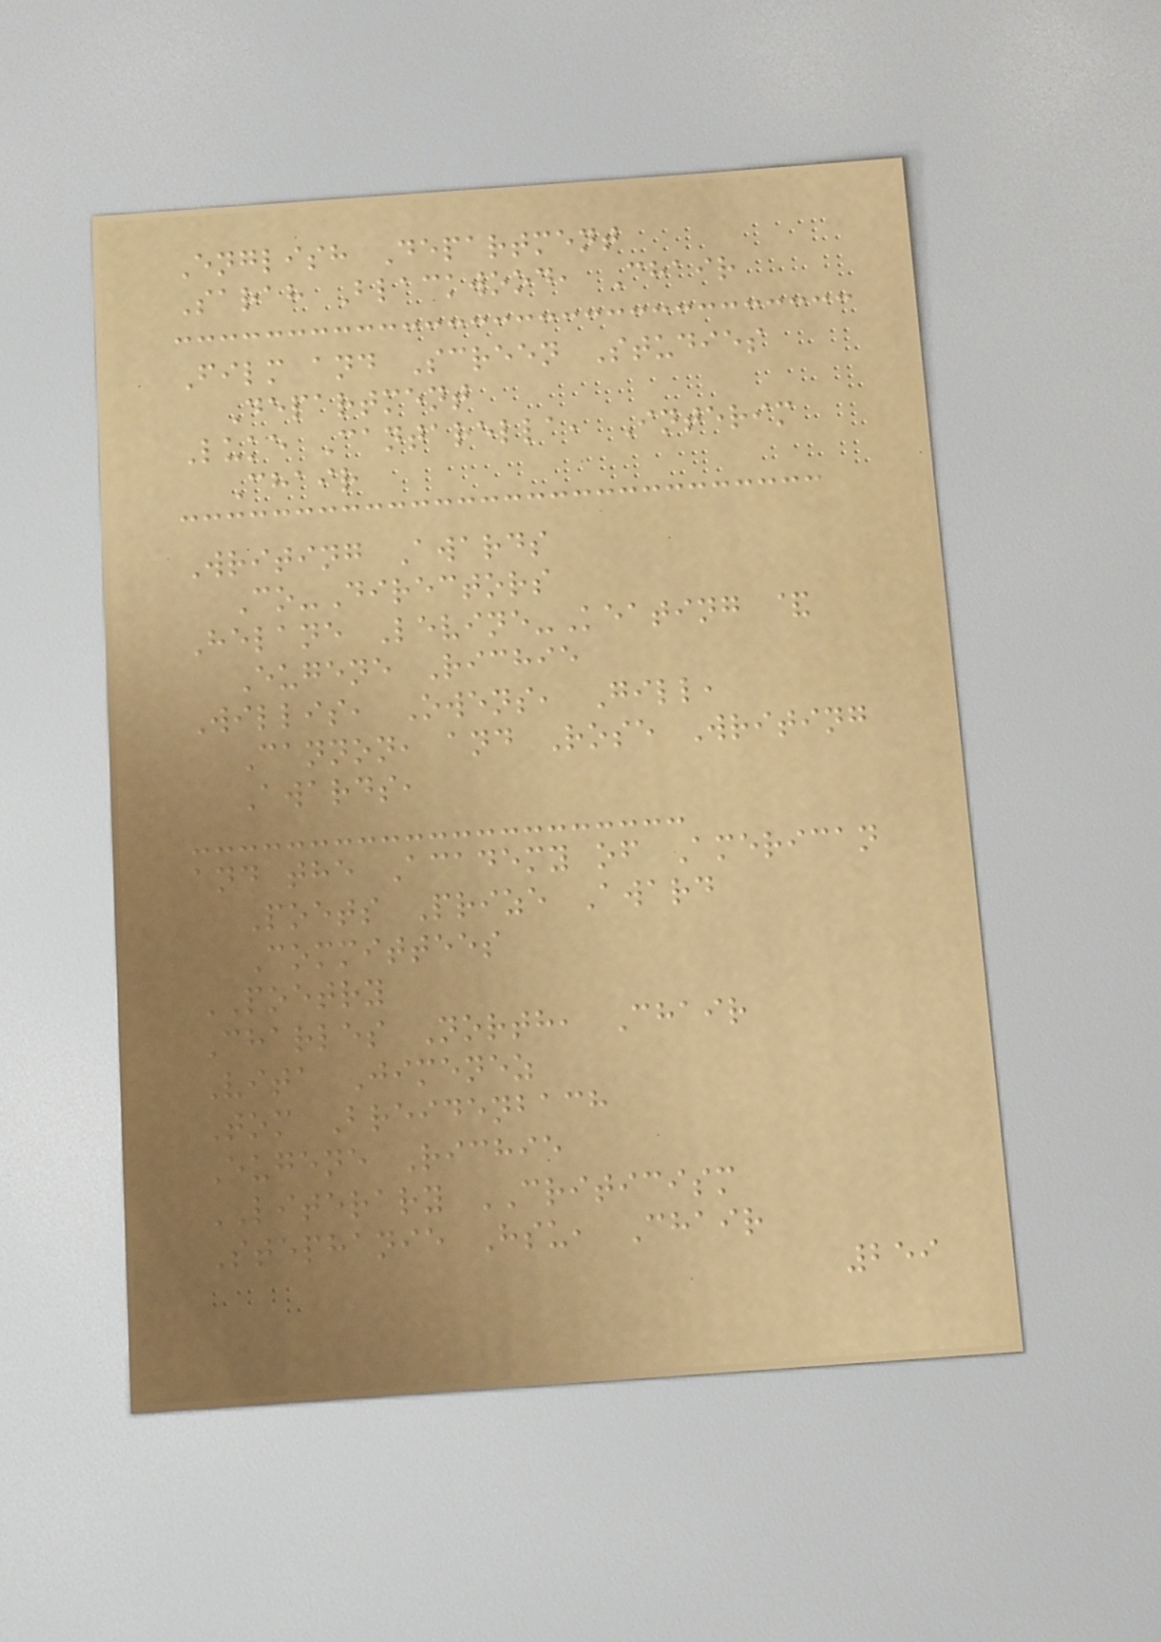English Department
Sarah Blackwood, Chair
Film and Screen Studies
Department
Luke Cantarella, Interim
Chair
Writing Awards
Co-Directors
Helane Levine-Keating &
Eugene Richie
Willis, Owens, Gill,
Cannon, and Rose Writing
Awards,
and the Academy of American
Poets Prize Award
Committees
POETRY
Charles North, Chair
Vita Jimenez
Tom Breidenbach
Eugene Richie
LITERARY CRITICISM
Stephanie Hsu, Chair
259
